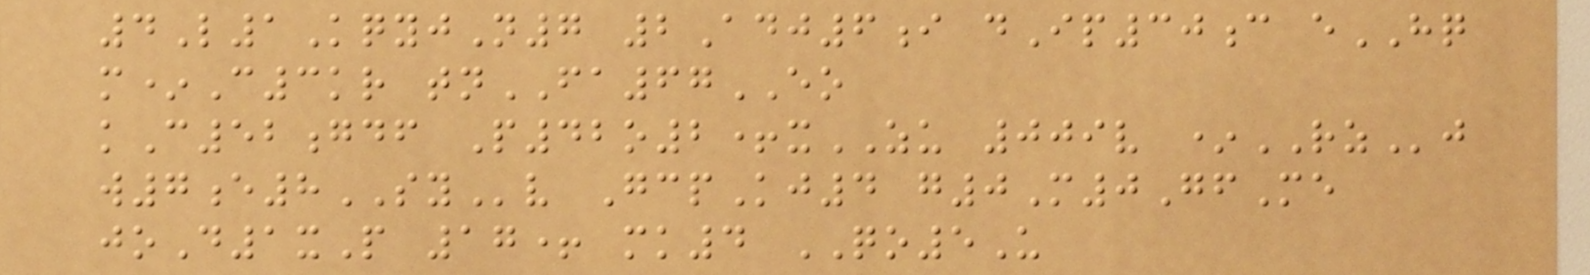4L1KqyjN7 2Adj6i dIp30c eHQ
m*C3kr tnFA67EO
kC52gdf P42o2+xZU 009v *RZj
w7e8SYv GcpKj4 g0M0GfMe
joD1xP 17+ mk4 QO5U
